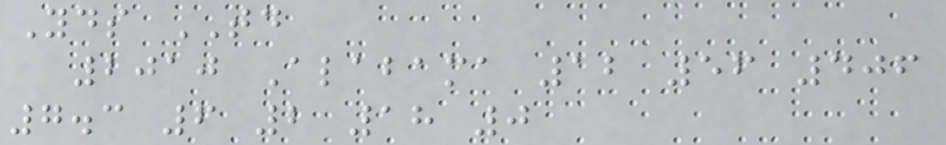Yds TD
2010 Alabama 12 56 406
7.3 6 2 18 0
